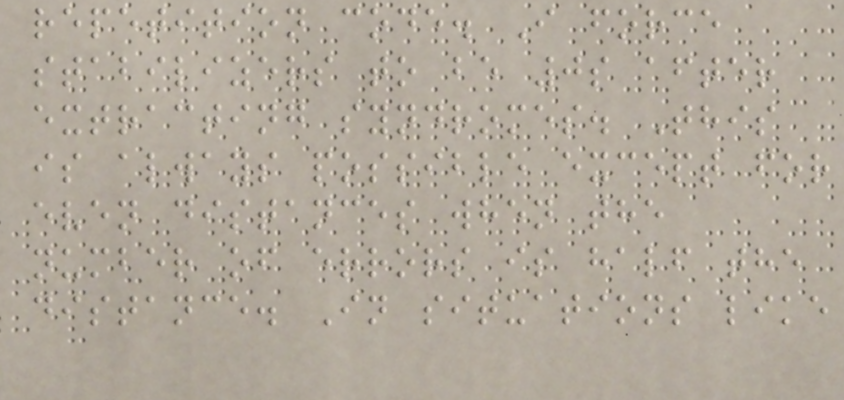repetition code. I force
stabilizers to be 0s after
extracting syndromes. This
is always possible except for
even distances when the
number of errors is half the
distance. In situations like
